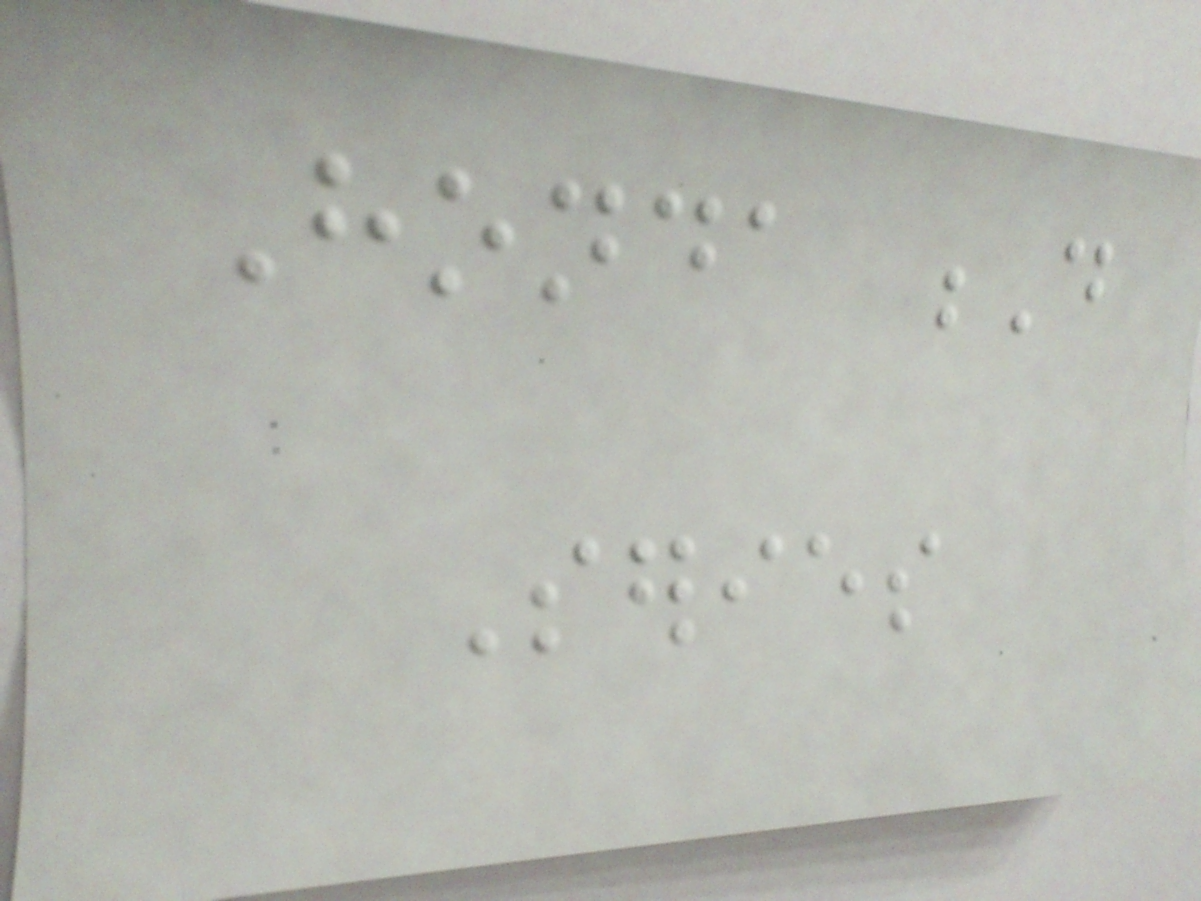Honda D
Series
